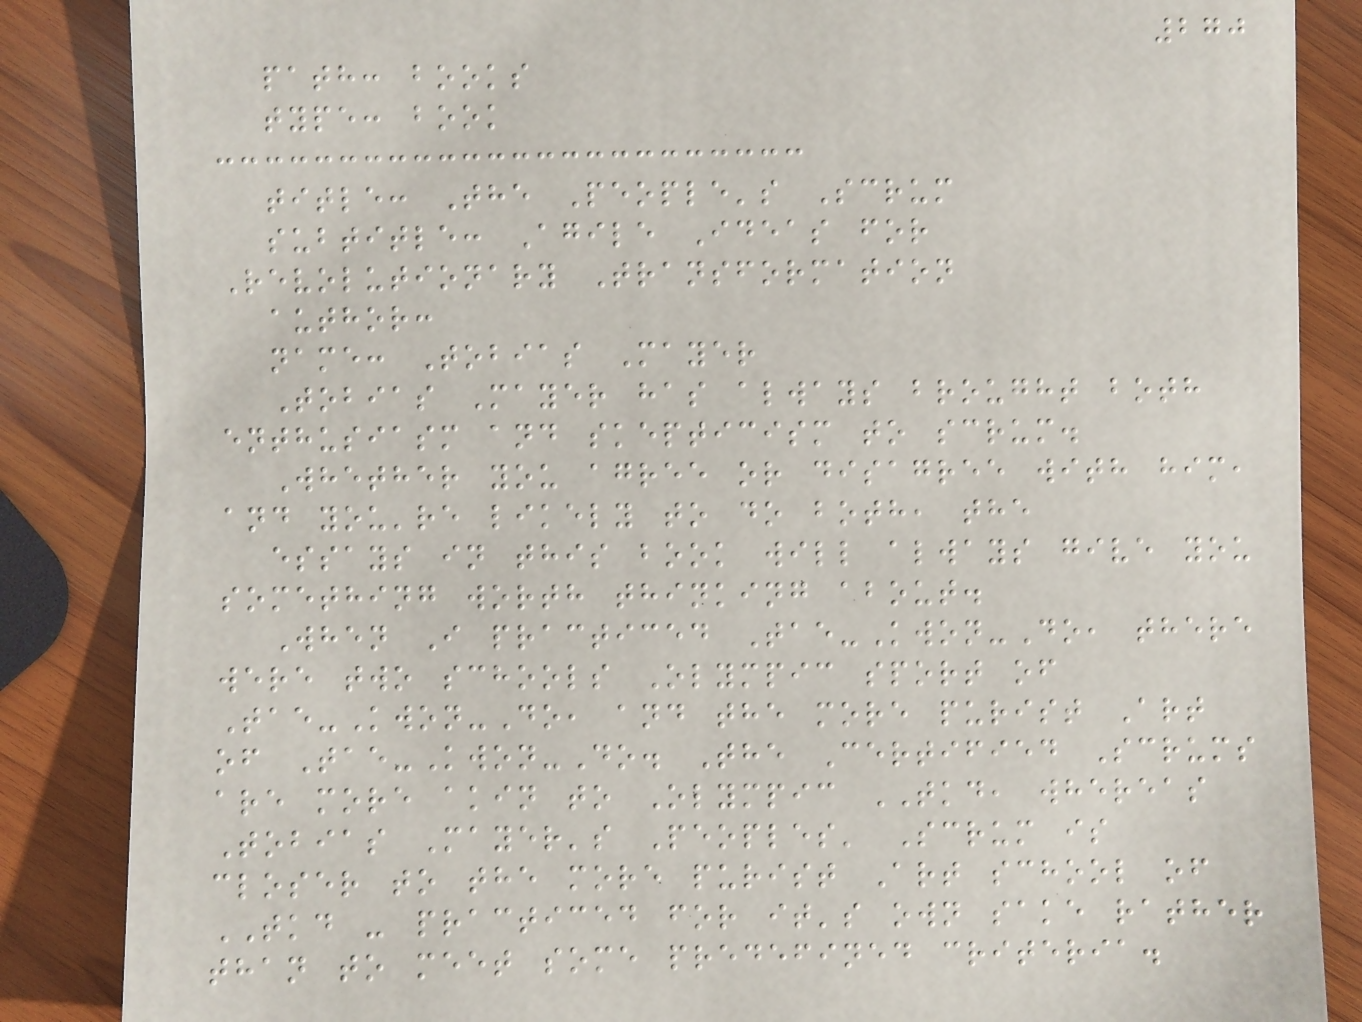270
path: books
type: book
title: The People's Scrum
subtitle: Agile Ideas for
Revolutionary Transformation
author:
name: Tobias Mayer
Tobias Mayer has always brought both
enthusiasm and skepticism to scrum.
Whether you agree or disagree with him,
and you're likely to do both, the
essays in this book will always give you
something worth thinking about.
When I practiced Tae-Kwon-Do, there
were two schools Olympic sport of
Tae-Kwon-Do, and the more purist Art
of Tae-Kwon-Do. The Certified Scrums
are more akin to Olympic TKD, whereas
Tobias Mayer's Peoples' Scrum is
closer to the more purist Art school of
TKD - practiced for it's own sake rather
than to meet some predefined criteria.
